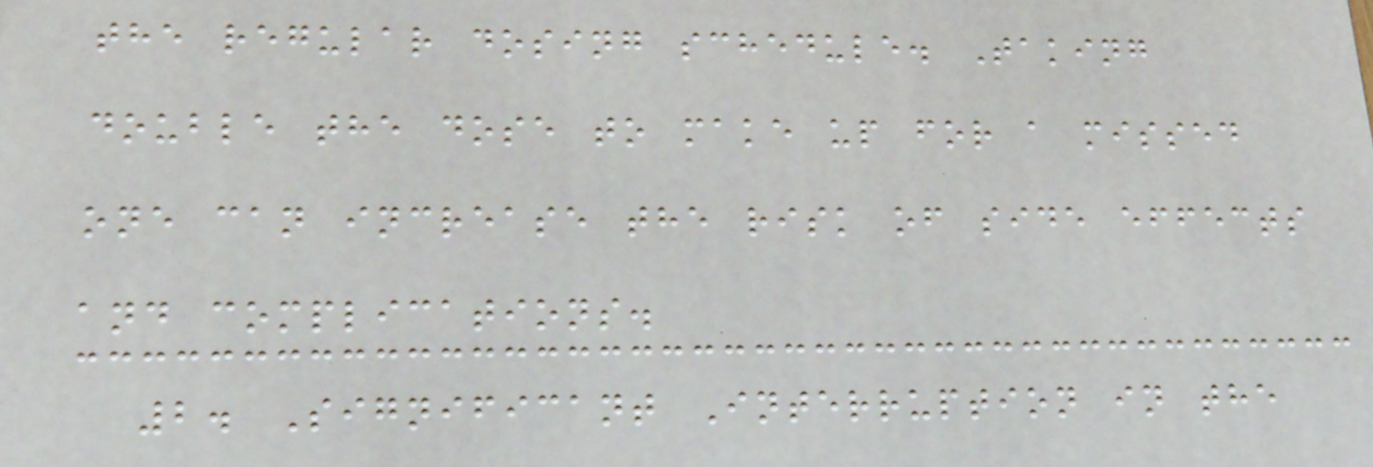the regular dosing schedule. Taking
double the dose to make up for a missed
one can increase the risk of side effects
and complications.
2. Significant Interruption in the
